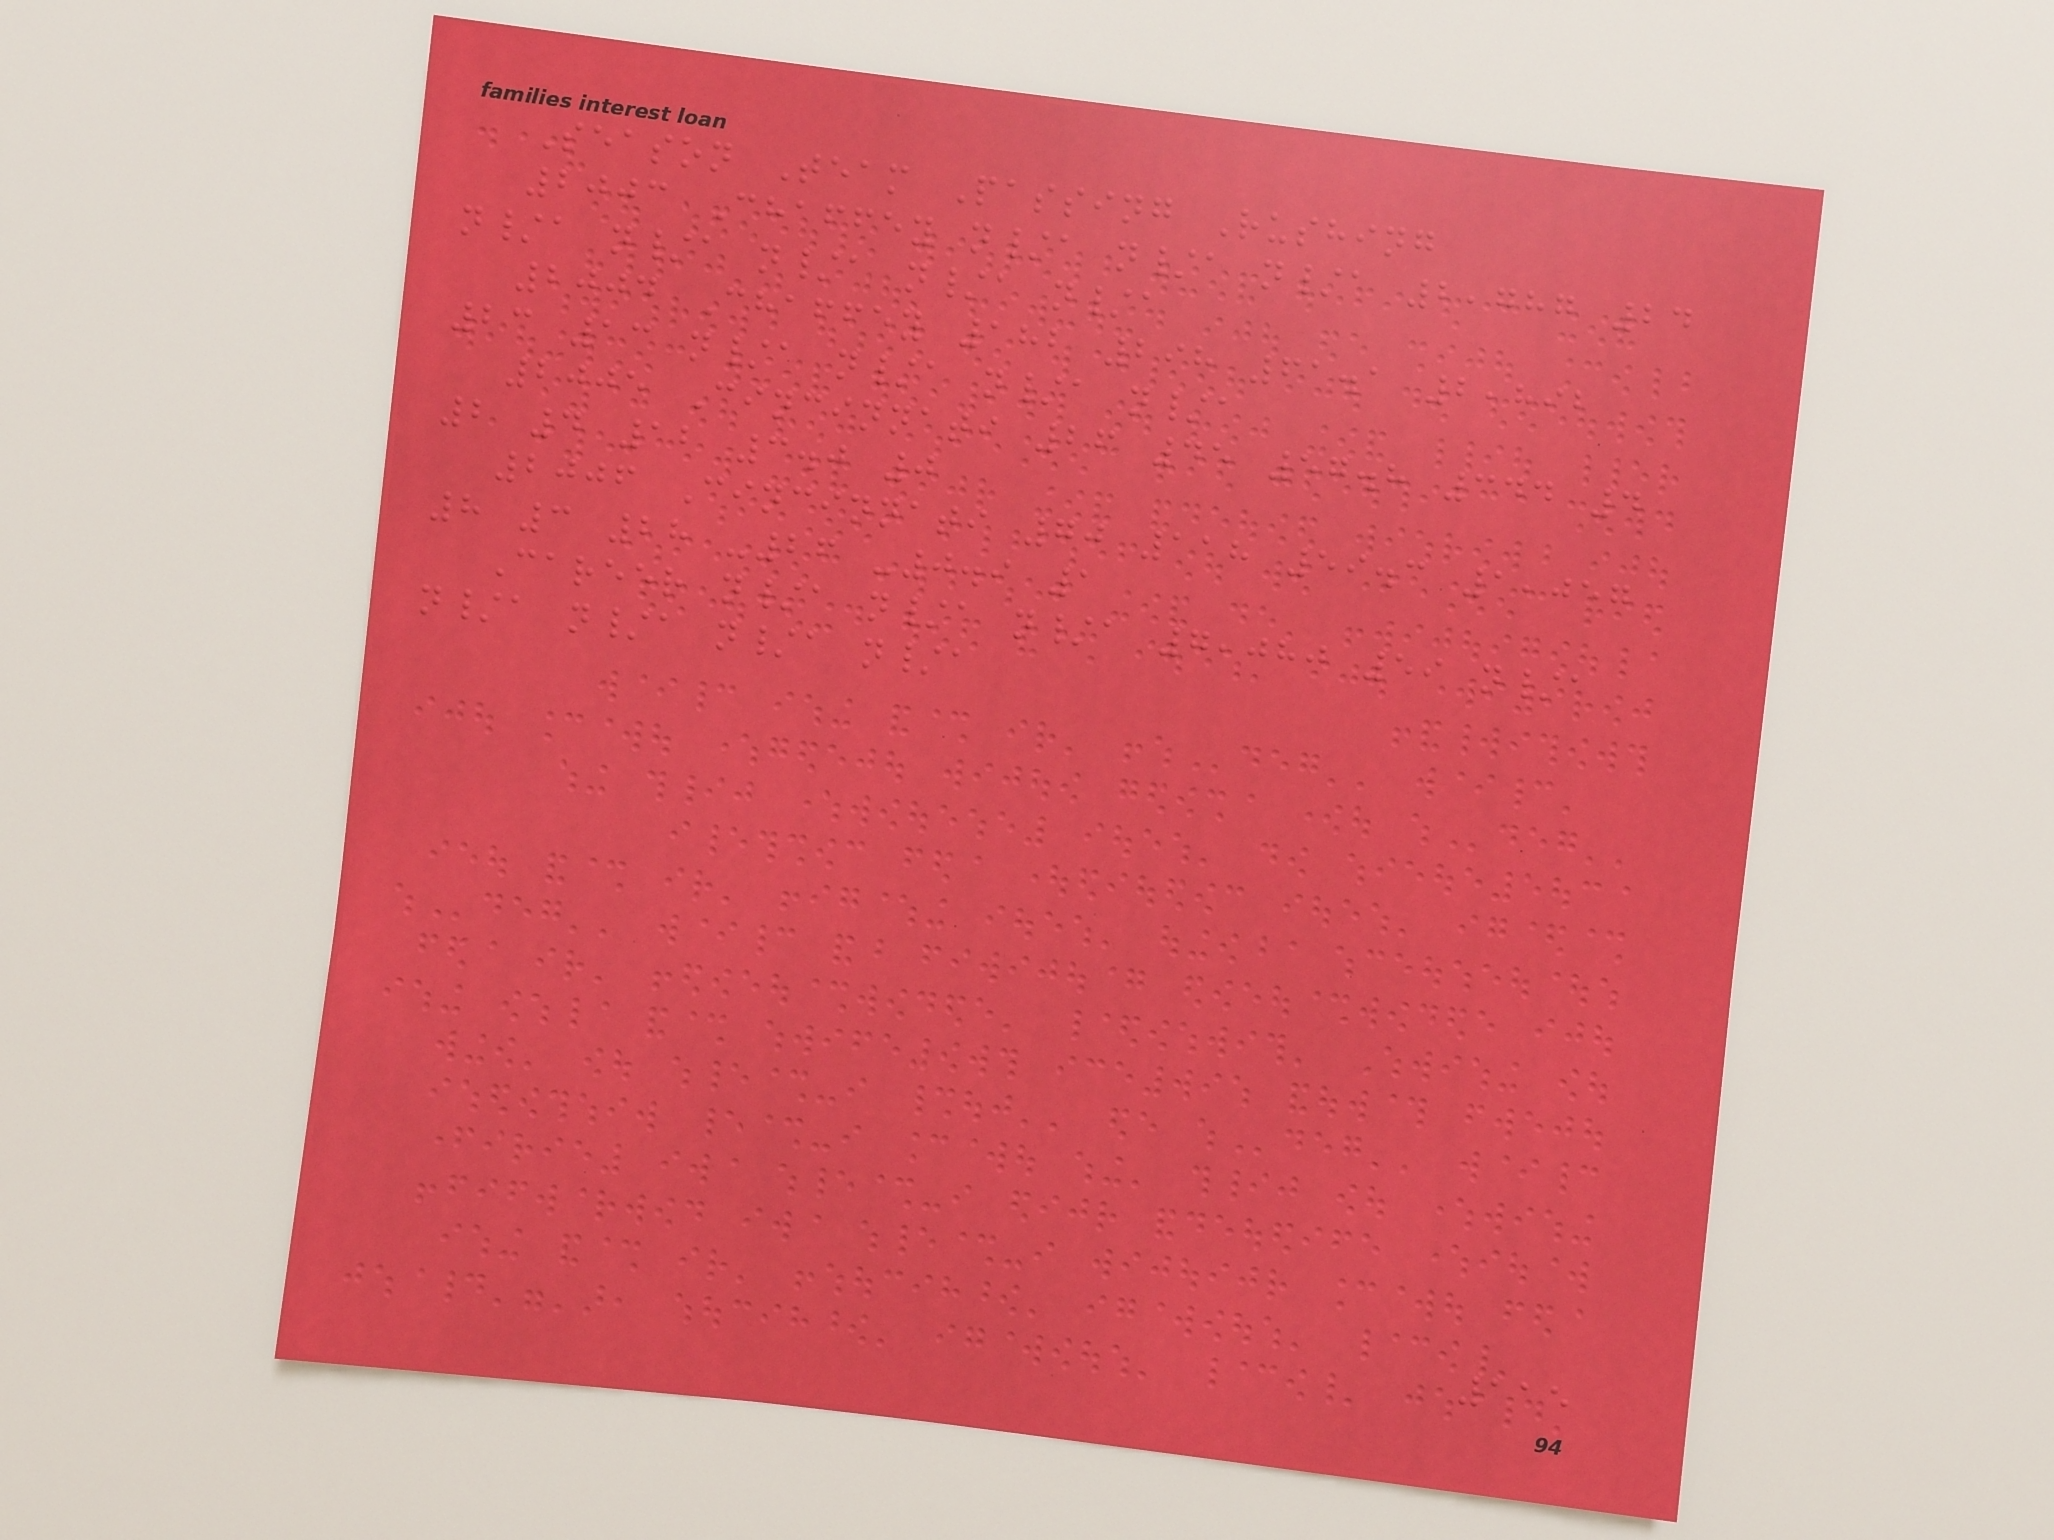Season Team Passing Rushing
2003 Chaffey n/a n/a n/a 2,787 24
n/a n/a n/a n/a n/a
2004 Chaffey 182 298 61.1 2,892
23 13 n/a n/a n/a n/a
2005 Cincinnati 26 45 57.8 344 4
2 4 12 3.0 0
2006 Cincinnati 70 118 59.3 1,057
8 3 28 -26 -0.9 1
Career n/a n/a n/a 7,080 59 n/a
n/a n/a n/a n/a
115
